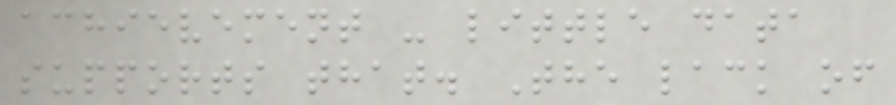achievement - little data
supports that. The lack of
